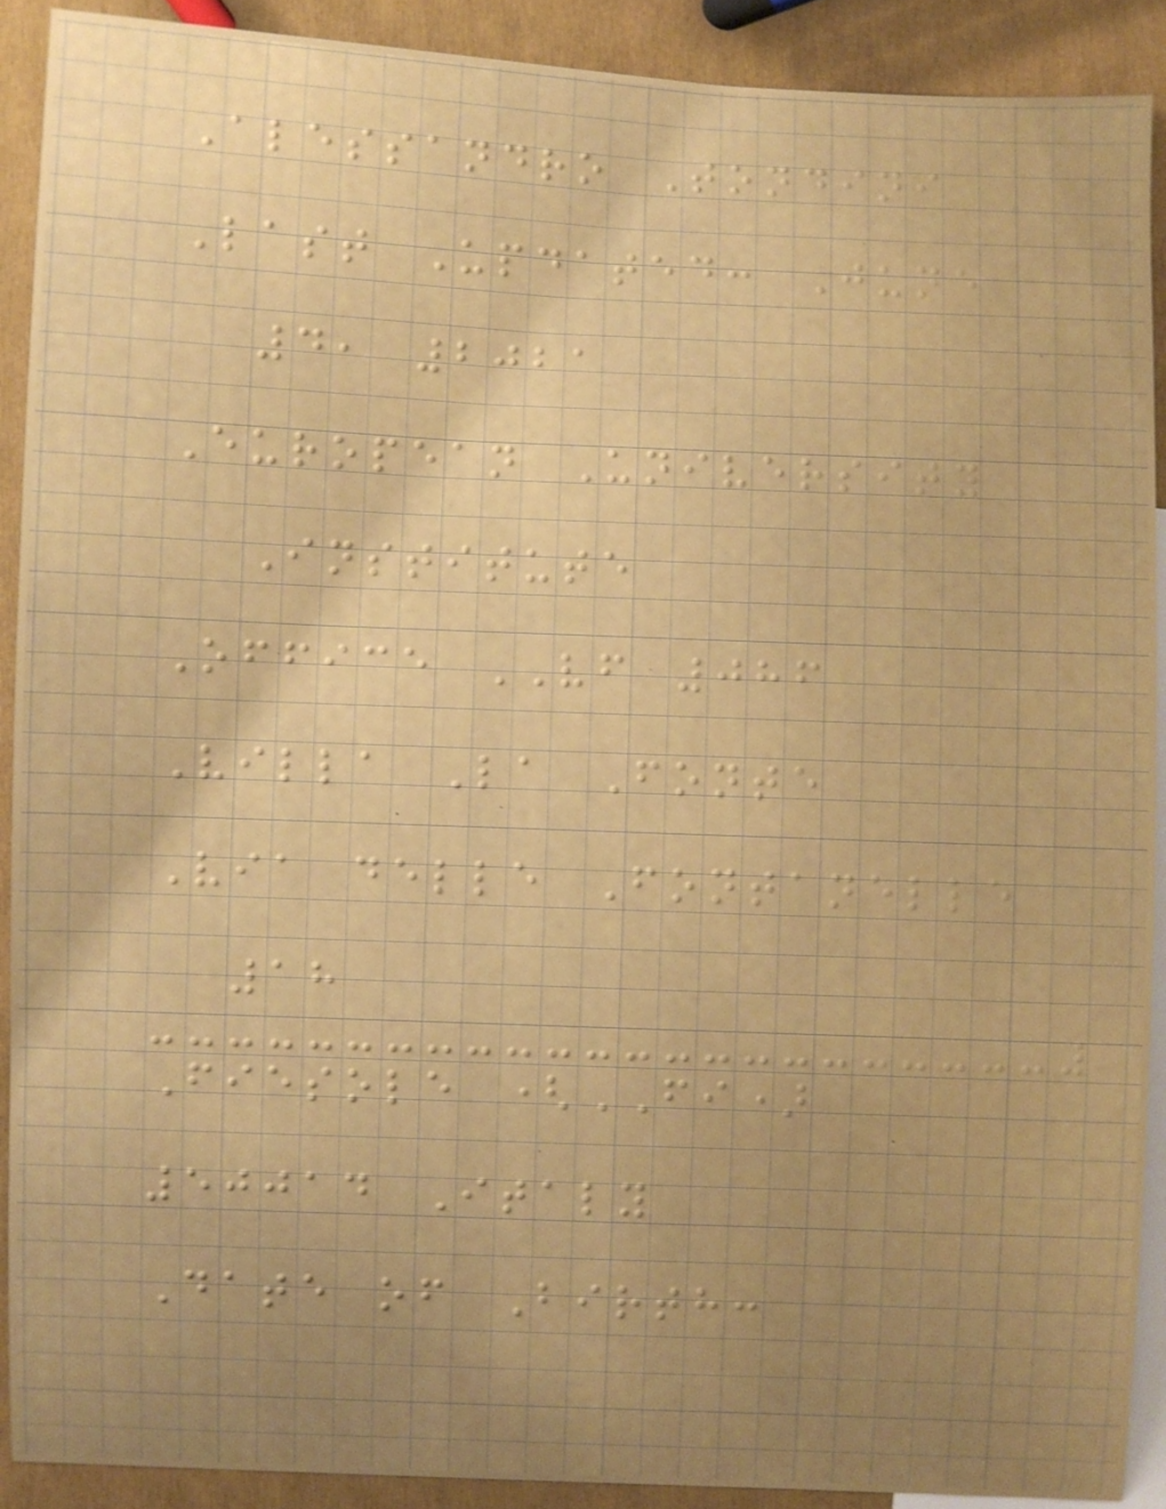Alessandro Tondini
Last Updated: June
4, 2021
European University
Institute
Office VF 086
Villa La Fonte
Via delle Fontanelle
18
Fiesole (FI)
50014 Italy
Date of Birth:
